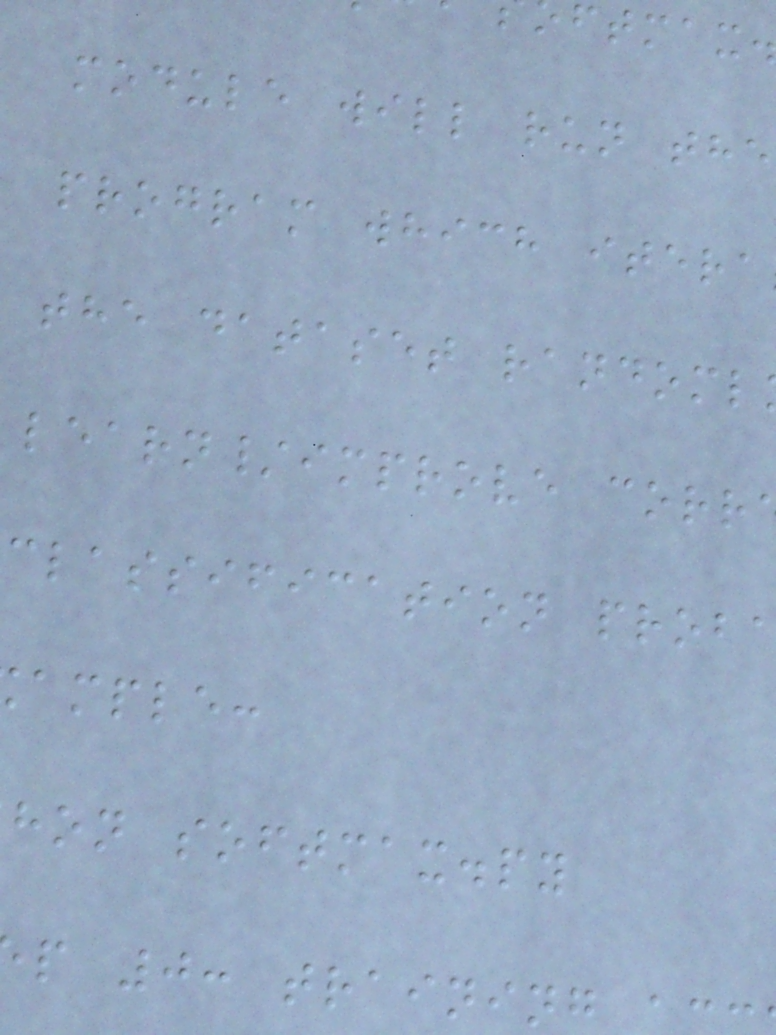module will run the
program which itera
the dataset randoml
learn/improve corr
classification prob
ample:
hon softmax.py
p 0: training
